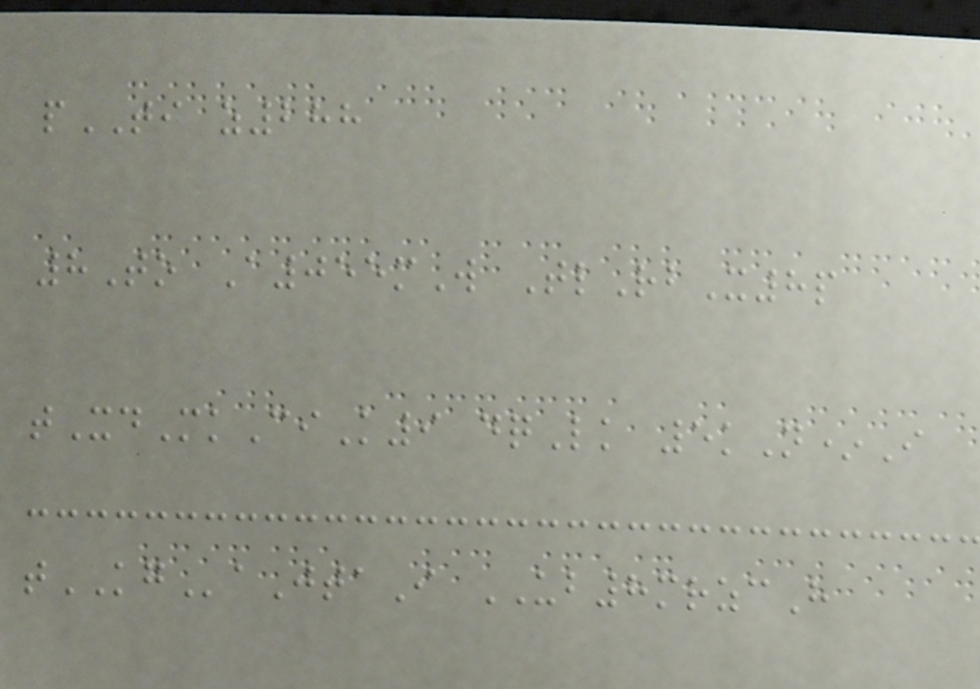pTI z288
8To A055mW TlRbX8p
tXdMkCiK9 dqLk 5kN*I
tKGaJtaI UB8mrzcH
